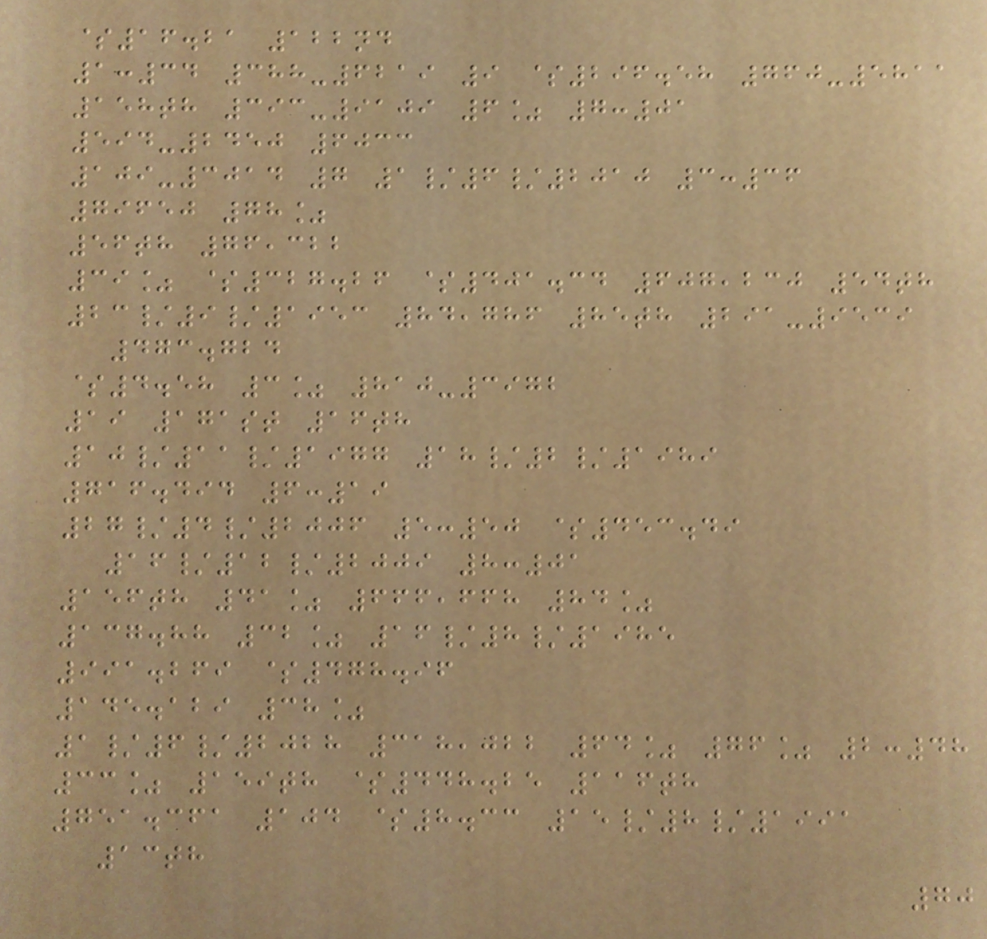$16.21 122nd
1:34 388-6219 9 $296.58 760-5811
158th 393-9109 6% 7:01
594-2450 6033
109-3014 7 1/6/2010 3:36
79650 78%
56th 76,322
39% $327.26 $401.34 607,230 54th
23/9/1953 84,786 85th 291-9539
473.724
$4.58 3% 810-3972
19 171st 16th
10/11/1977 18/2/1989
716.494 6:19
27/4/2006 5:50 $453.49
16/12/2009 8:01
156th 41% 666,668 84%
137.88 32% 16/8/1985
991.269 $478.96
145.129 38%
1/6/2028 318,022 64% 76% 2:48
33% 159th $448.25 116th
751.361 104 $8.33 15/8/1991
13th
70
